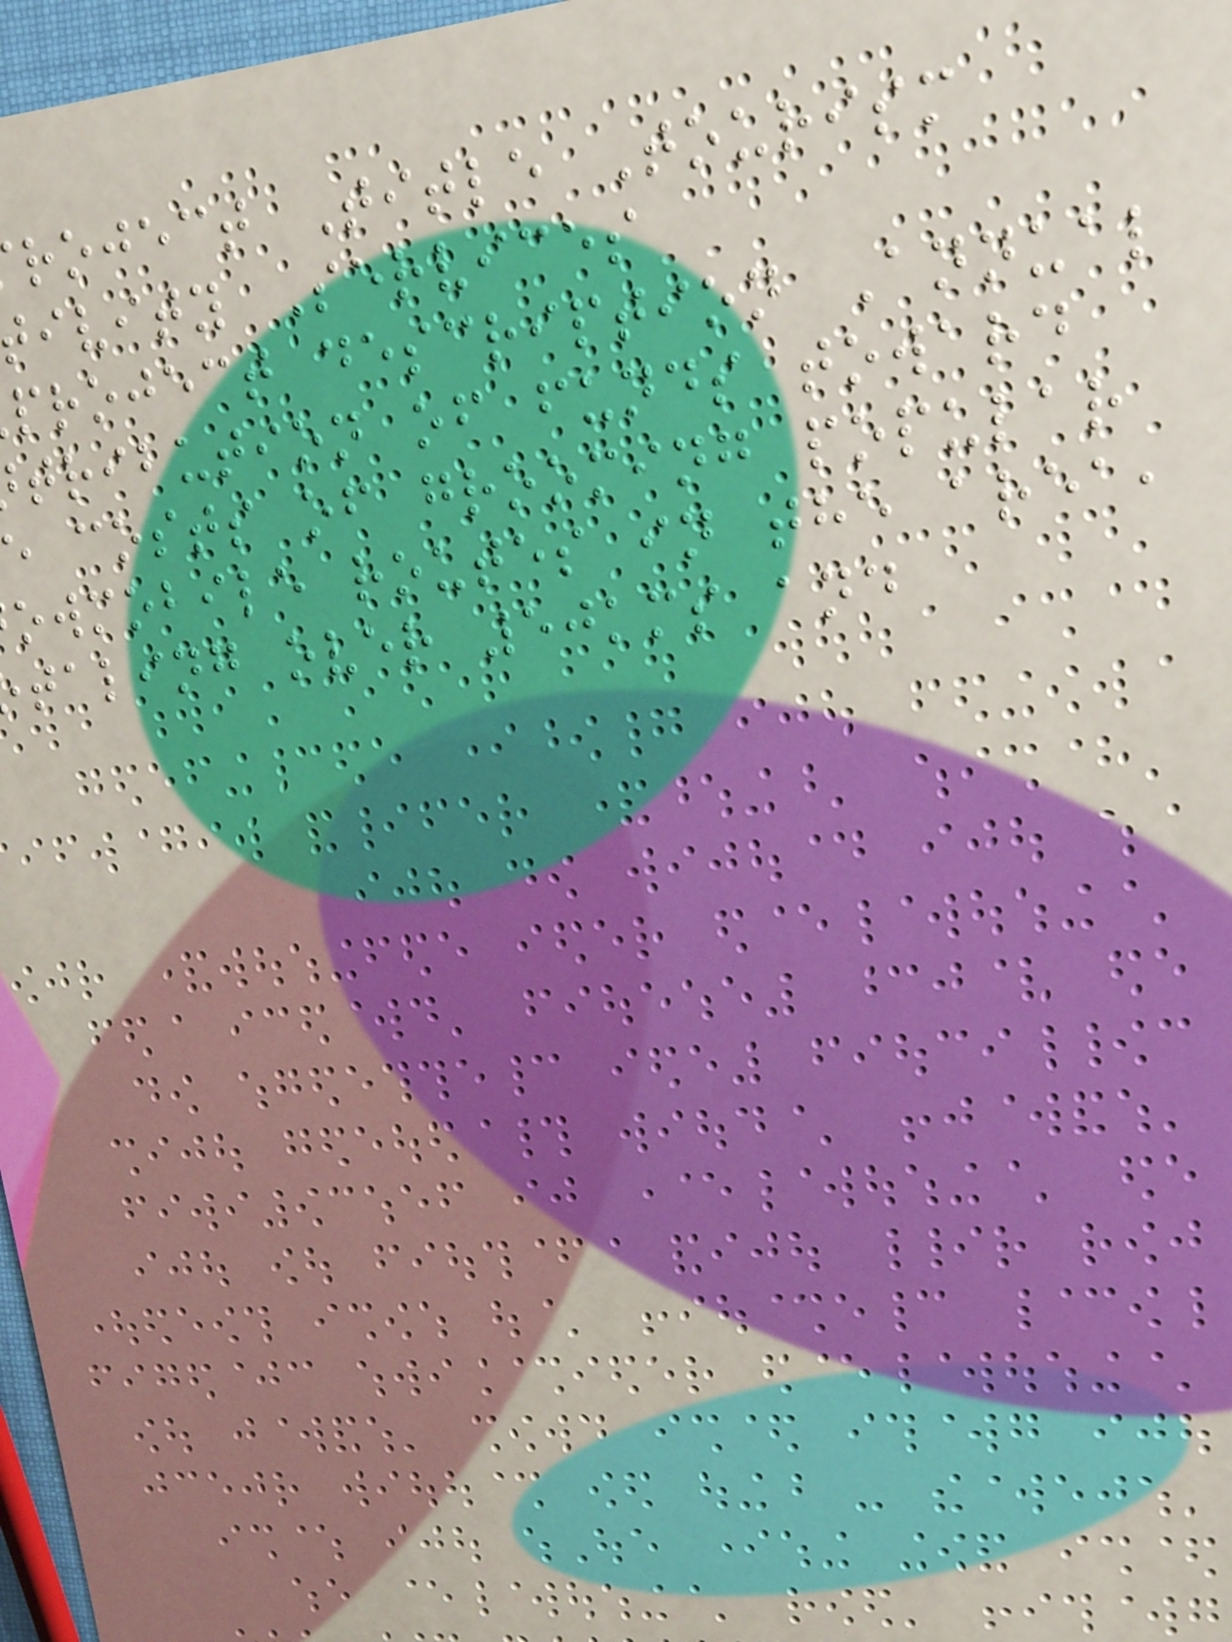roject Title Tourism
ivity Services
project description Annual
tribution of funds toward
e costs of grooming popular
owmobile routes in the area,
taling over 50kms and
